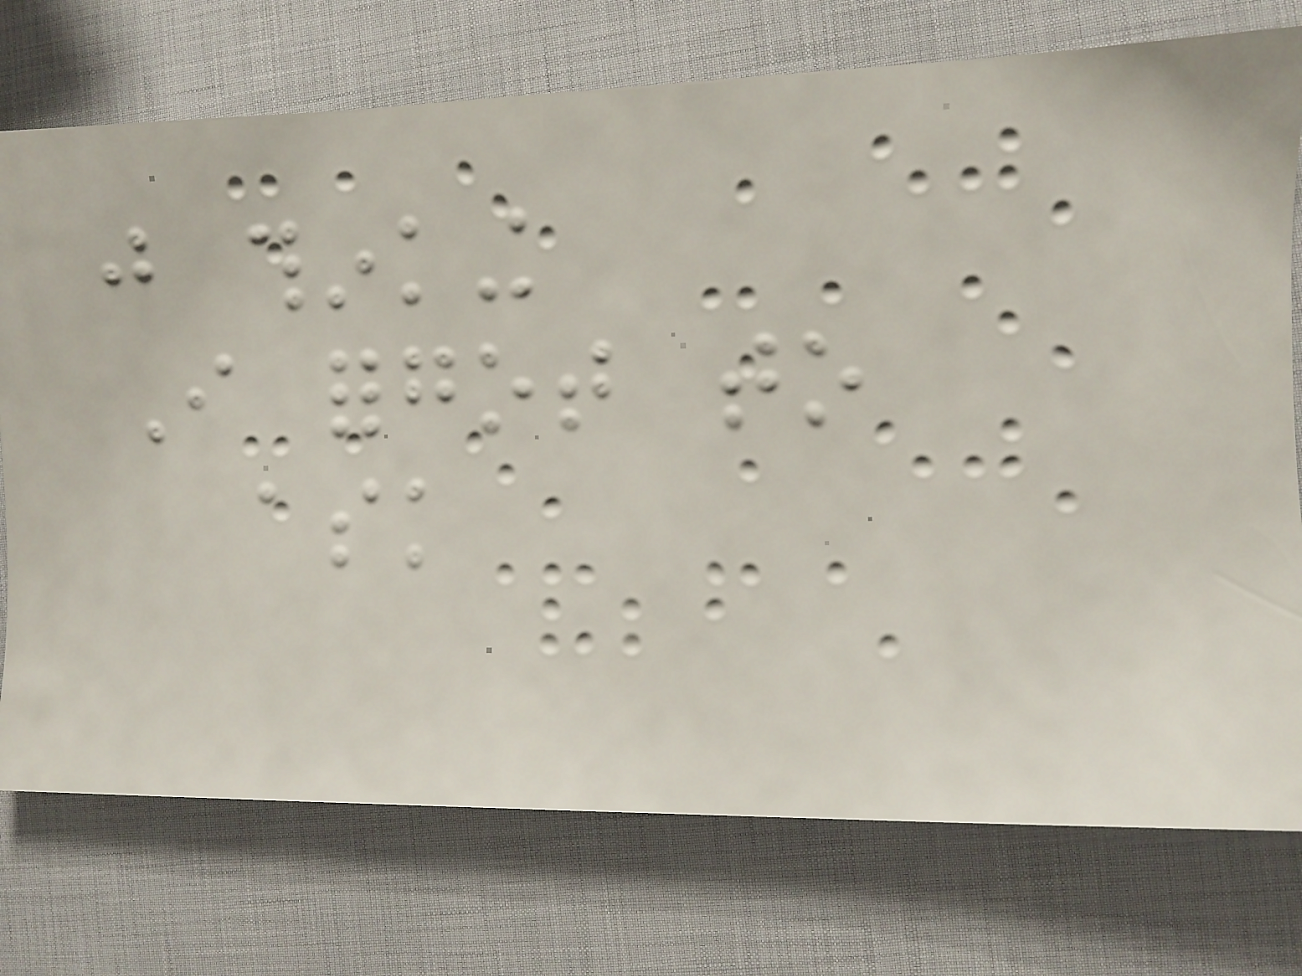just thinking
I forgot to
ask
